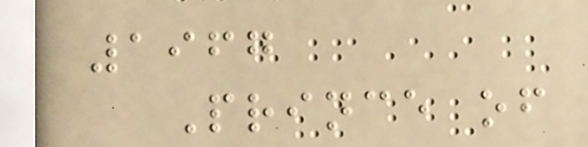1967
Prince of
